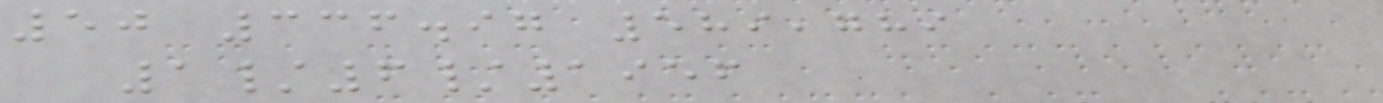50 336.97 589,789
1/6/1956
